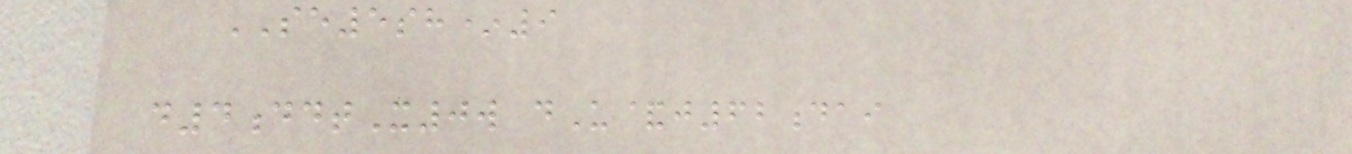SE5sh*9
d4ddtX0w dU&j62dai
